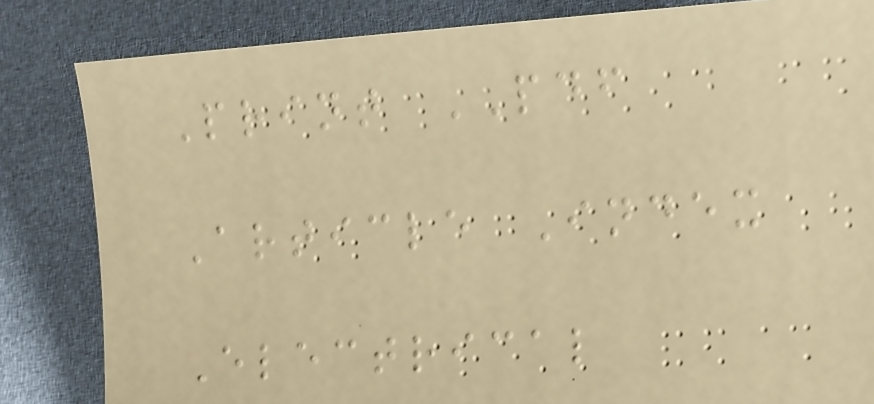Print PDF
Article Index
Electrical
